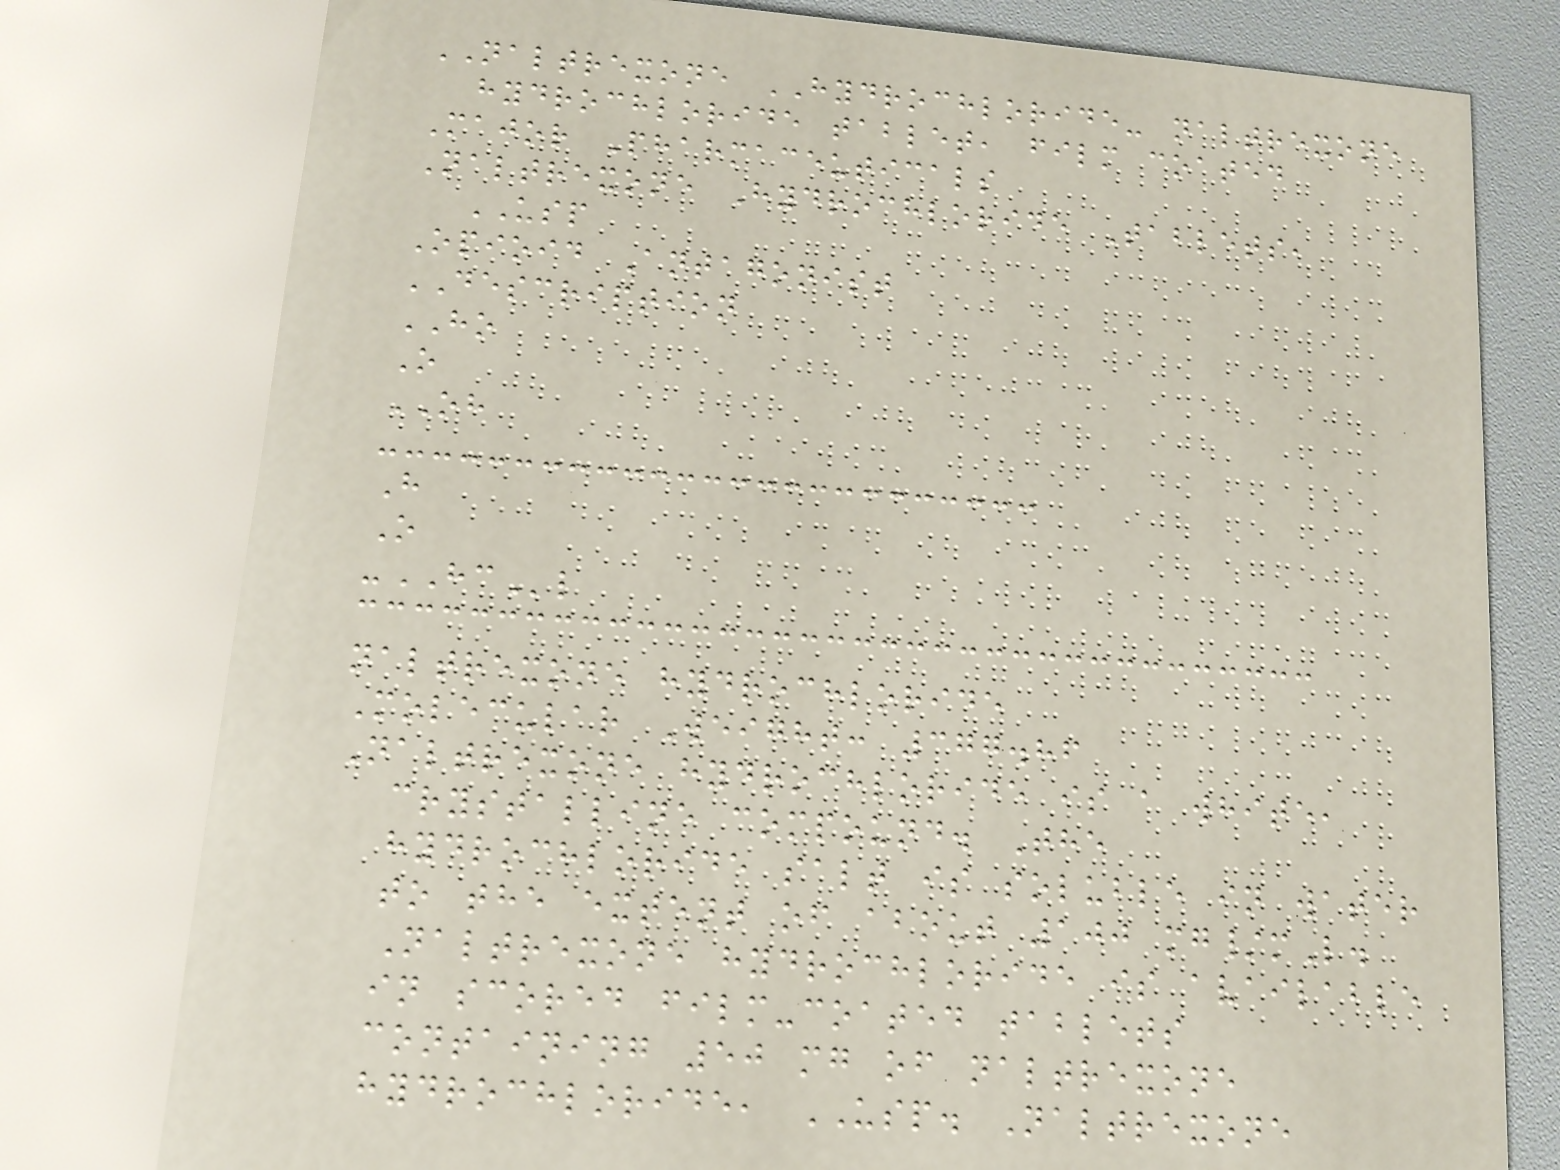NALTREXONE HYDROCHLORIDE- naltrexone
hydrochloride tablet, film coated
Major Pharmaceuticals
Naltrexone Hydrochloride Tablets,
USP
Opioid Antagonist
DESCRIPTION
HO
O
OH
H
O
-HCl
naltrexone hydrochloride
Molecular Weight: 377.86
Naltrexone hydrochloride is a white,
crystalline compound. The
hydrochloride salt is soluble in water
to the extent of about 100 mg/mL.
Naltrexone hydrochloride is available
in scored film-coated tablets
containing 50 mg of naltrexone
hydrochloride, USP. Naltrexone
